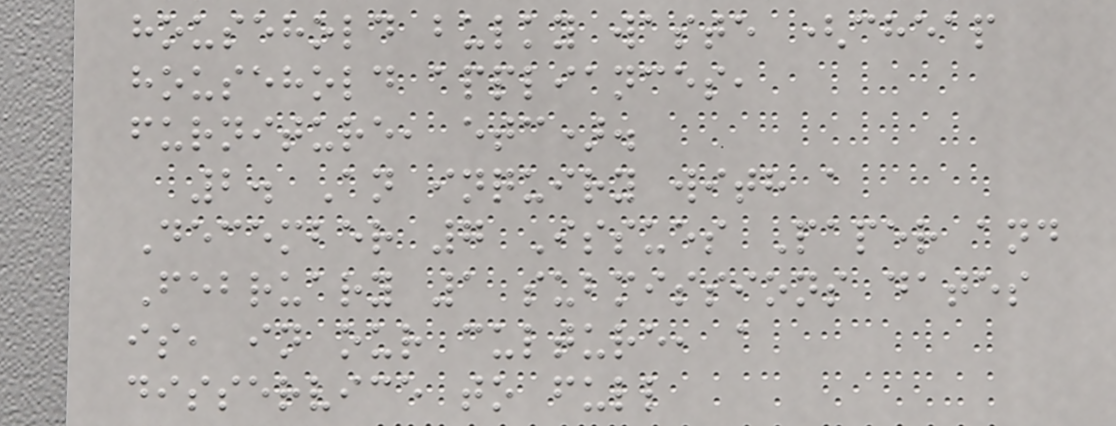household bulky waste (cheap
household appliances,
furniture, etc).
2. An inquiry with a
December 7 Issues Paper and
February 1 submissions dates
is, in our culture, a
disservice to full
